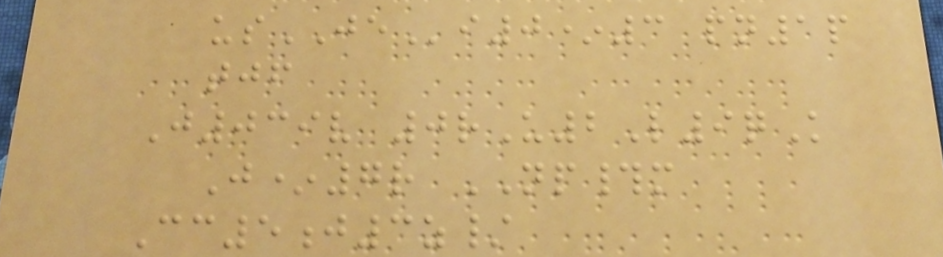usJEi0*3 pn1p
tjf
J039v 0rU2L9qK
J*7r NP#m
Cc5j3z/
